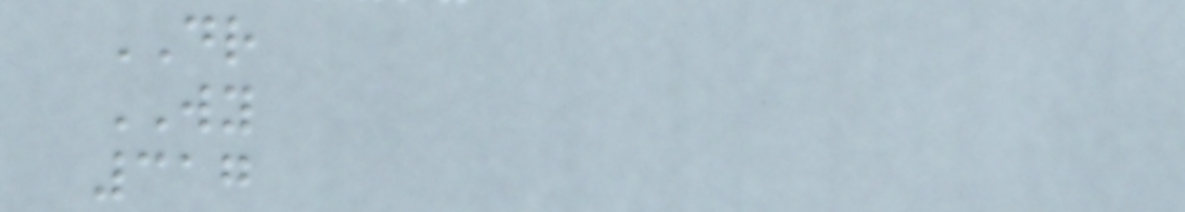DR
WY
317
